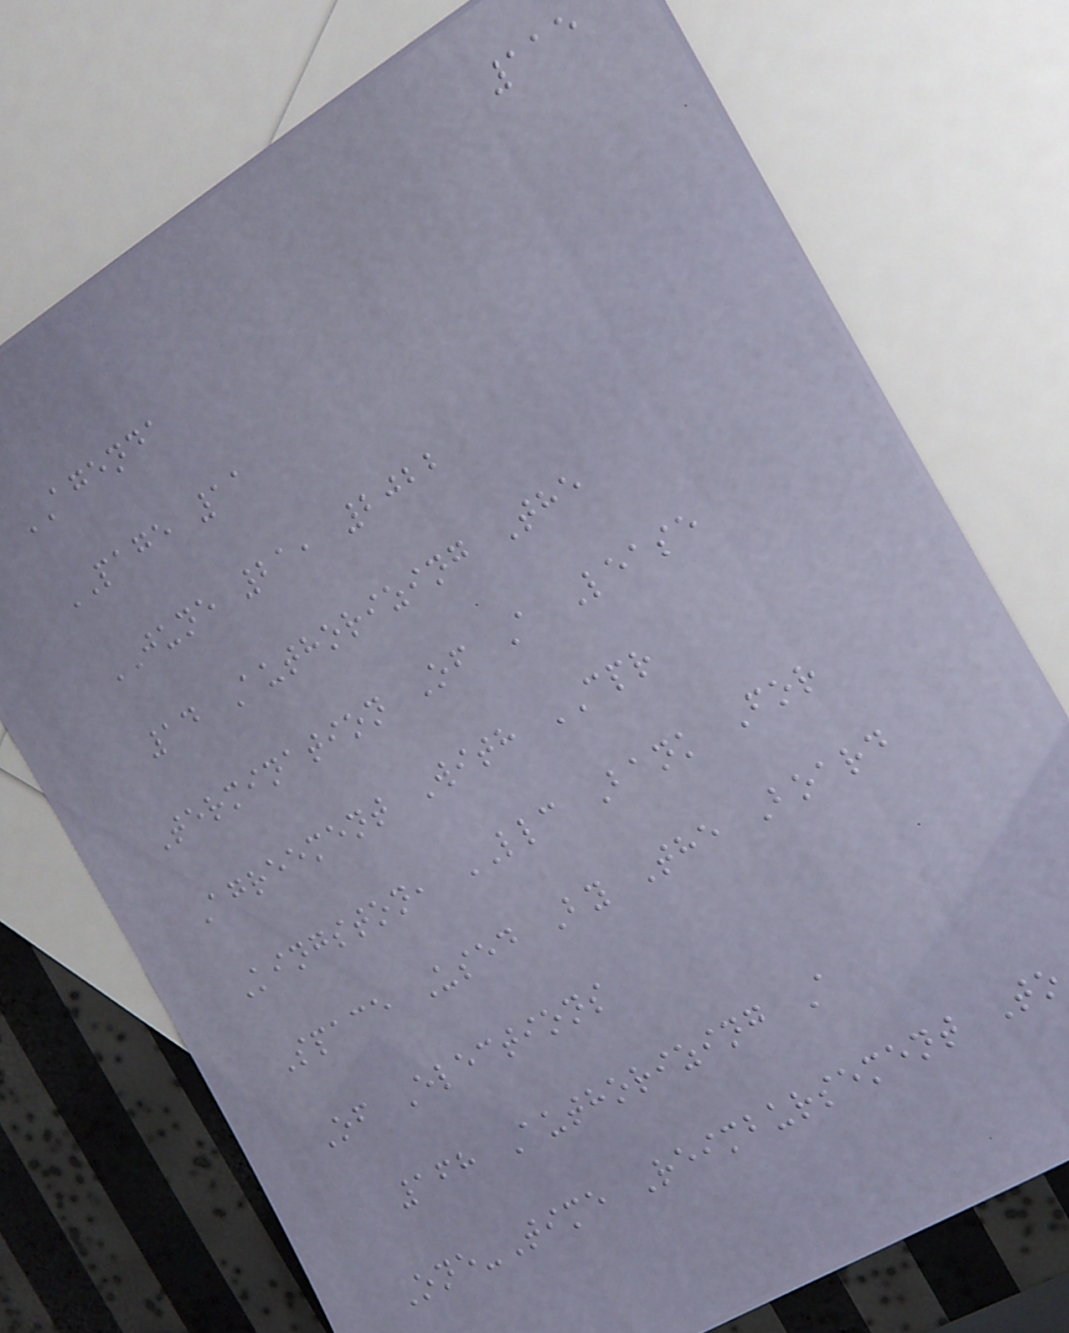115
AGENDA
PAGE 11
JUNE 21, 2022
14 Authorizing The
Termination Of A Lease
Agreement With CPR
Kingston, LLC Bank For
Space Used By The Board
Of Elections
168 Authorizing A
One-Time Reimbursement To
